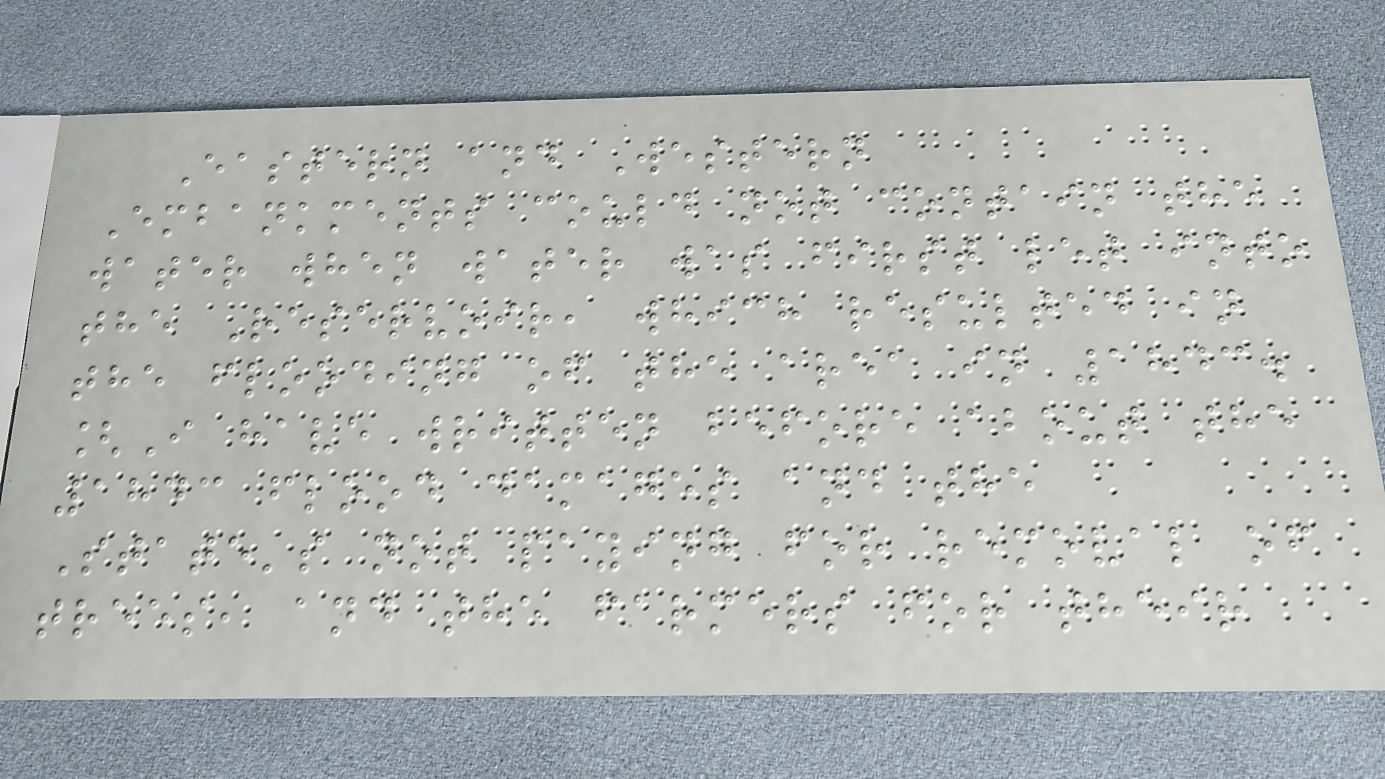Eastern and Western
Embankments could not contain the
water when water was first let into
the Reservoir, which resulted in
the flooding of the area in 1843.
[I have written before about the
1843 flood damages and the
State's not paying for removal of
trees, and the farmers for their
